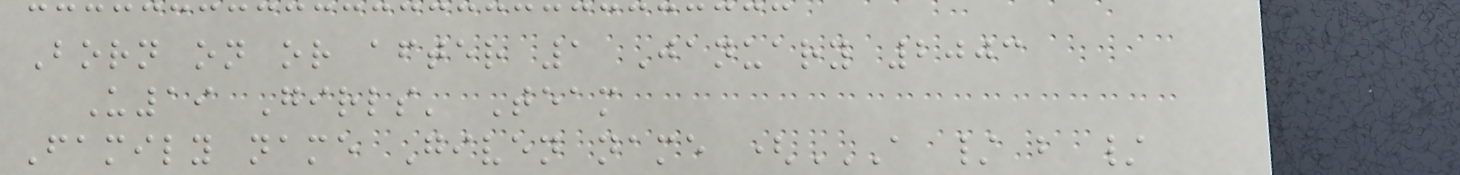Born on or after 1 January 2003
U19 Girls' Team
Family name Given name (A / B /
